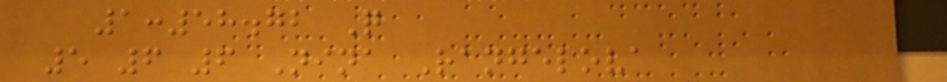1:58.72 Q
5 6 6 Nina Rangelova
